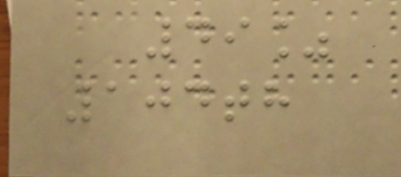49%
104th
